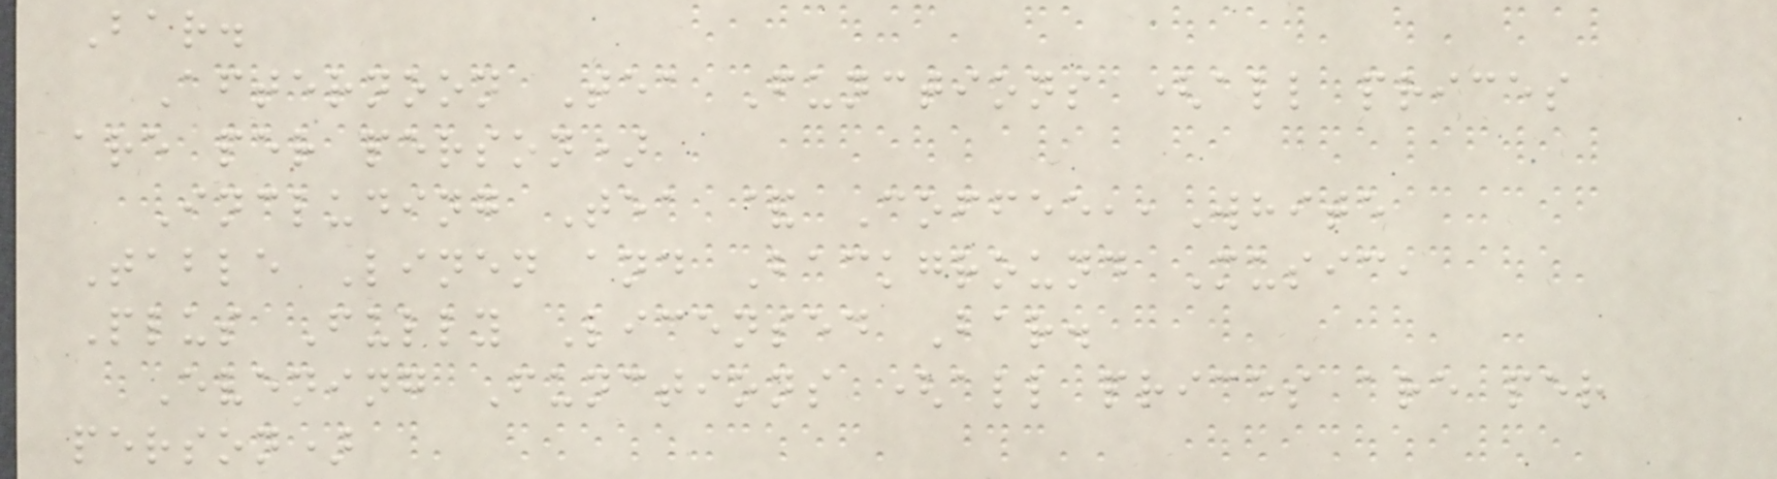Bar.
Afternoon Tea Functions (all prices
are per person)
Including Tea & Coffee,,White
Table Linen and Background Music,
Plus Fully Licensed Bar.
Evening Functions (all prices are per
person)
